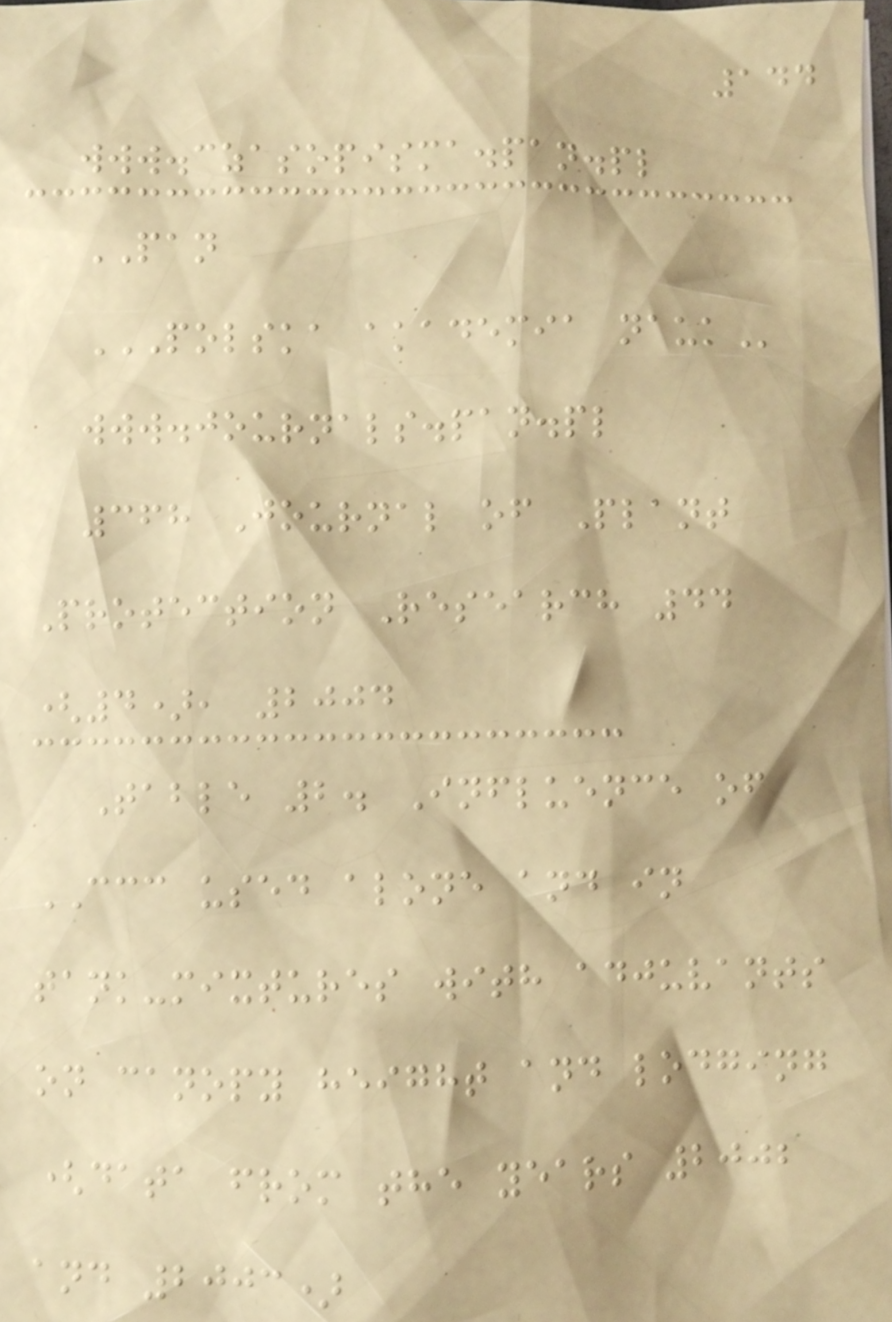144
www.czasopisma.pan.pl
PAN
POLSKA AKADEMIA NAUK
www.journals.pan.pl
368 Journal of Plant
Protection Research 44
(4), 2004
Table 2. Influence of
CCC used alone and in
tank-mixtures with adjuvants
on canopy height and lodging
(data from the years 2002
and 2003)
